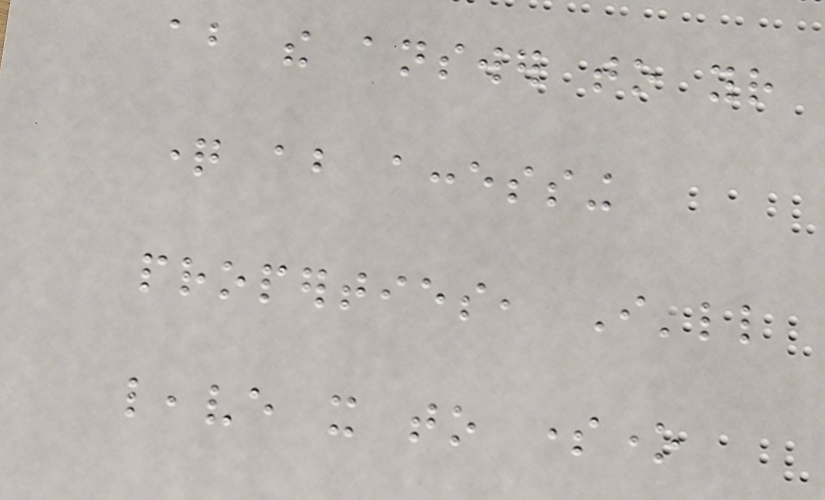about the answer to your
question about accessing
properties, I'll
leave it to someone
